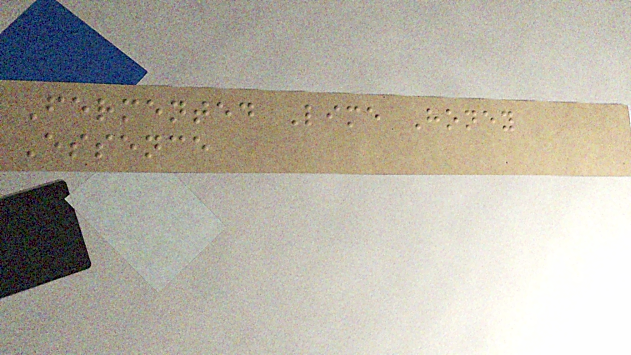Fermented Lime Honey
Essence
